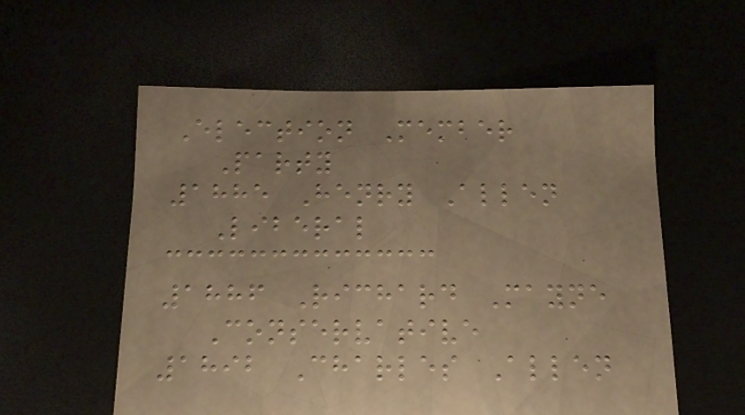Election Member
Party
1885 Henry Allen
Liberal
1886 Richard Mayne
Conservative
1892 Charles Allen
